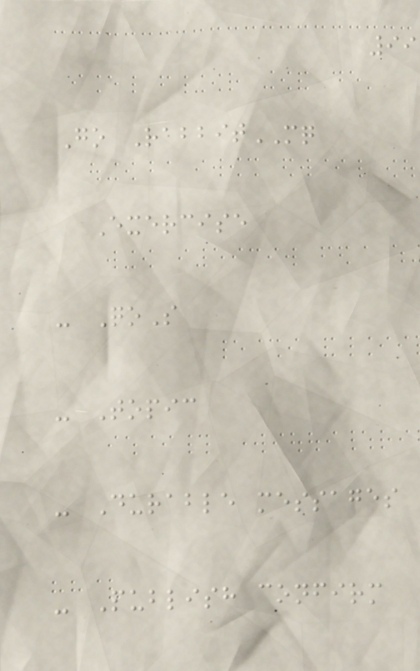99
Go RabbitMQ
Exercise
- QoS
- Topic
- Durable messages
- Publish confirm
